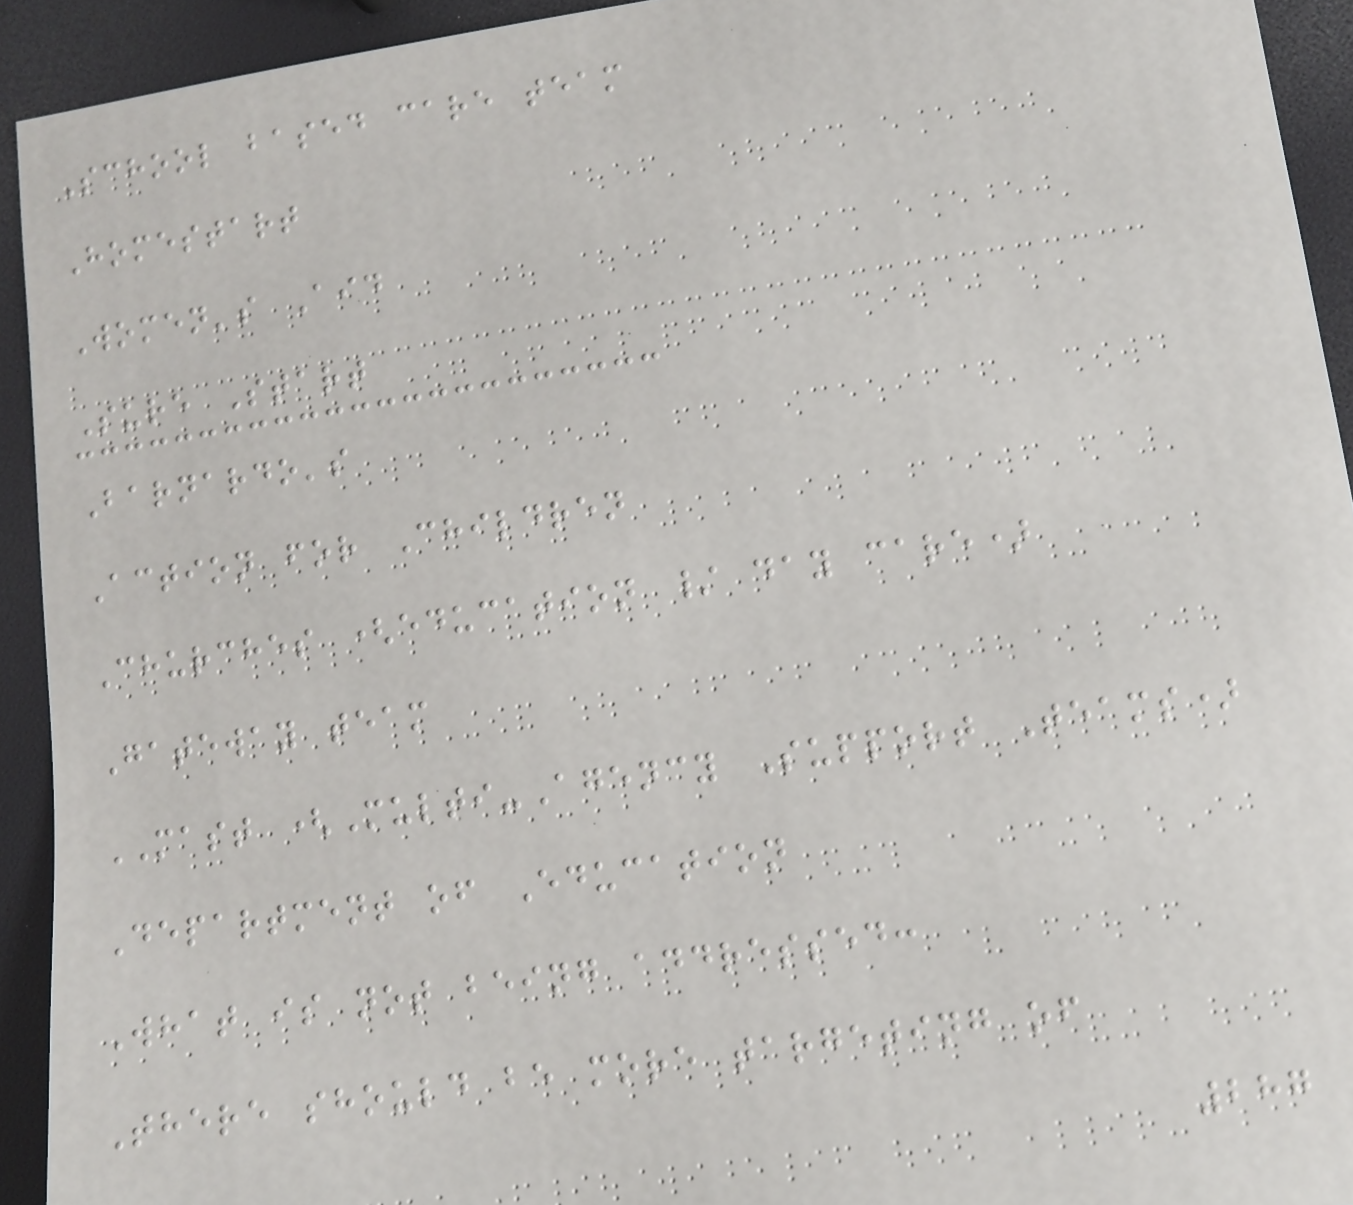School based care team
Homestart
Women's Aid
Sure Start
Barnardo's
Action for Children
Churches (education / day care)
Gateway team
MAST (Multi-Agency Support Teams)
Department of Education
What is not being addressed:
There should be more targeting of
287
